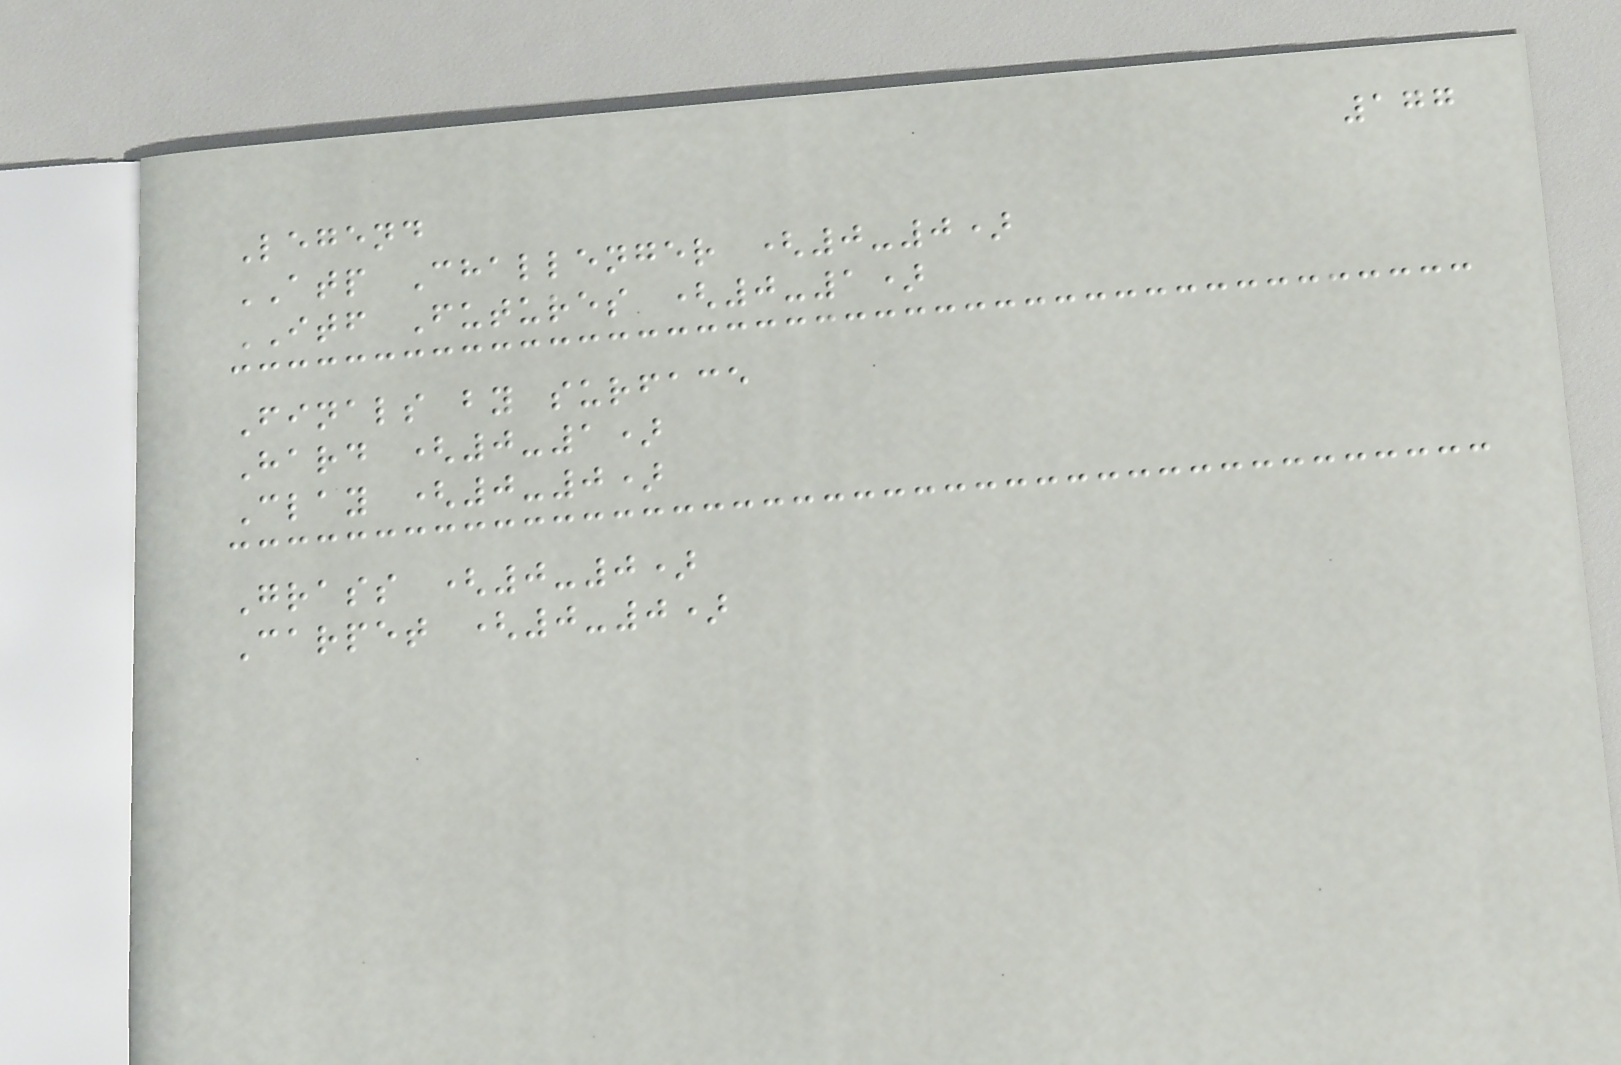177
Legend
ATP Challenger (0-0)
ITF Futures (0-1)
Finals by surface
Hard (0-1)
Clay (0-0)
Grass (0-0)
Carpet (0-0)
